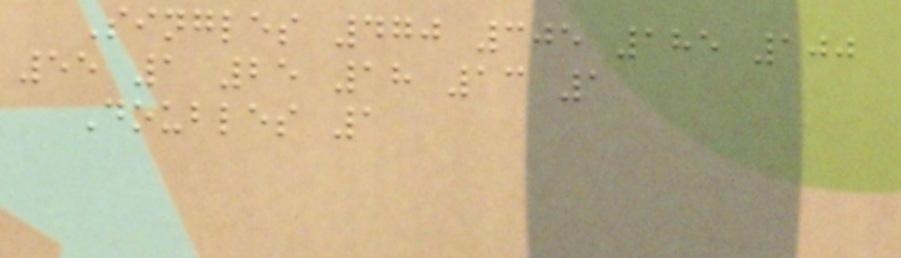Singles 470 305 185 100
55 1 25 18 13 1
Doubles 1
